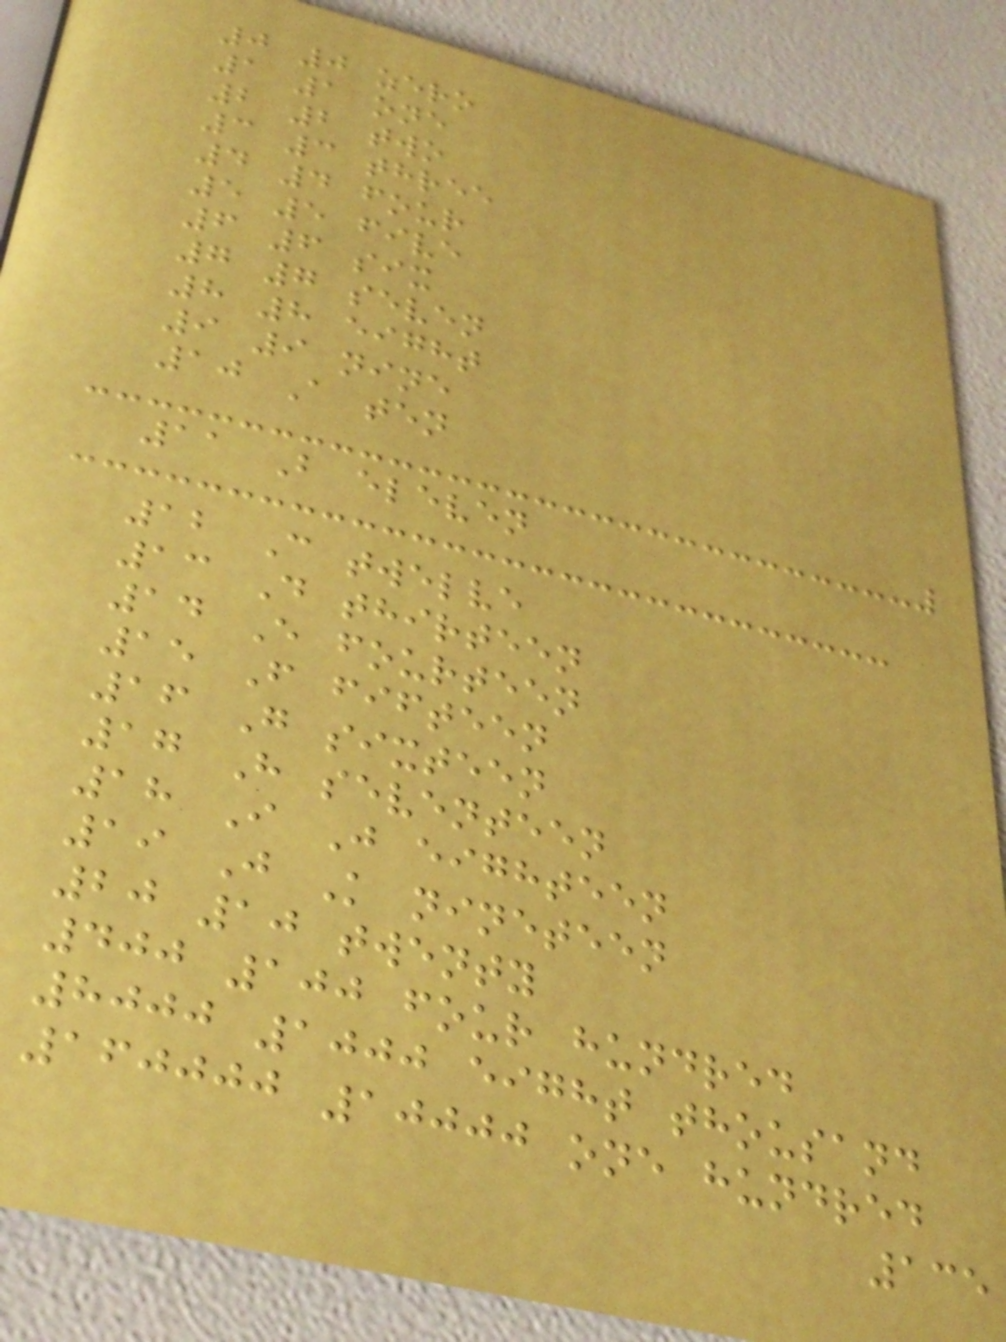0 0 zero
1 1 one
2 2 two
3 3 three
4 4 four
5 5 five
6 6 six
7 7 seven
8 8 eight
9 9 nine
10 A ten
11 B eleven
12 C twelve
13 D thirteen
14 E fourteen
15 F fifteen
16 G sixteen
17 H seventeen
18 I J eighteen
19 J K nineteen
20 10 twenty
400 100 four hundred
8000 1000 eight thousand
160000 10000 one hundred
135
